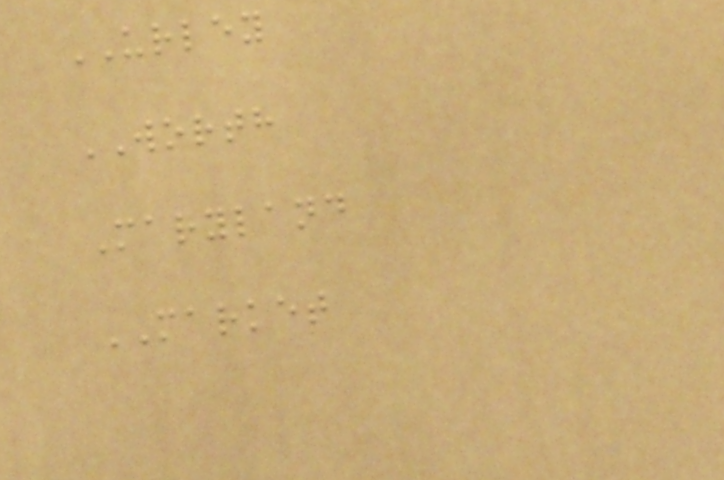URLEY
WORTH
Maryland
MARKET
